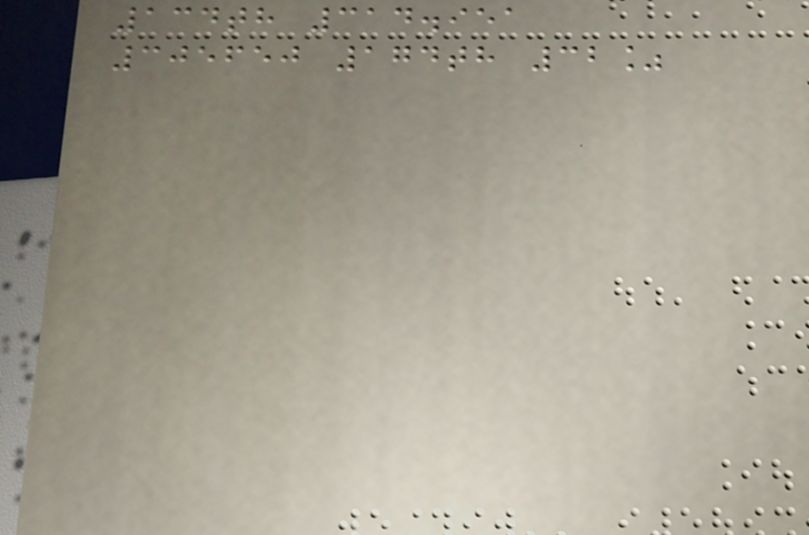134th 314.951
305650 174th 32%
